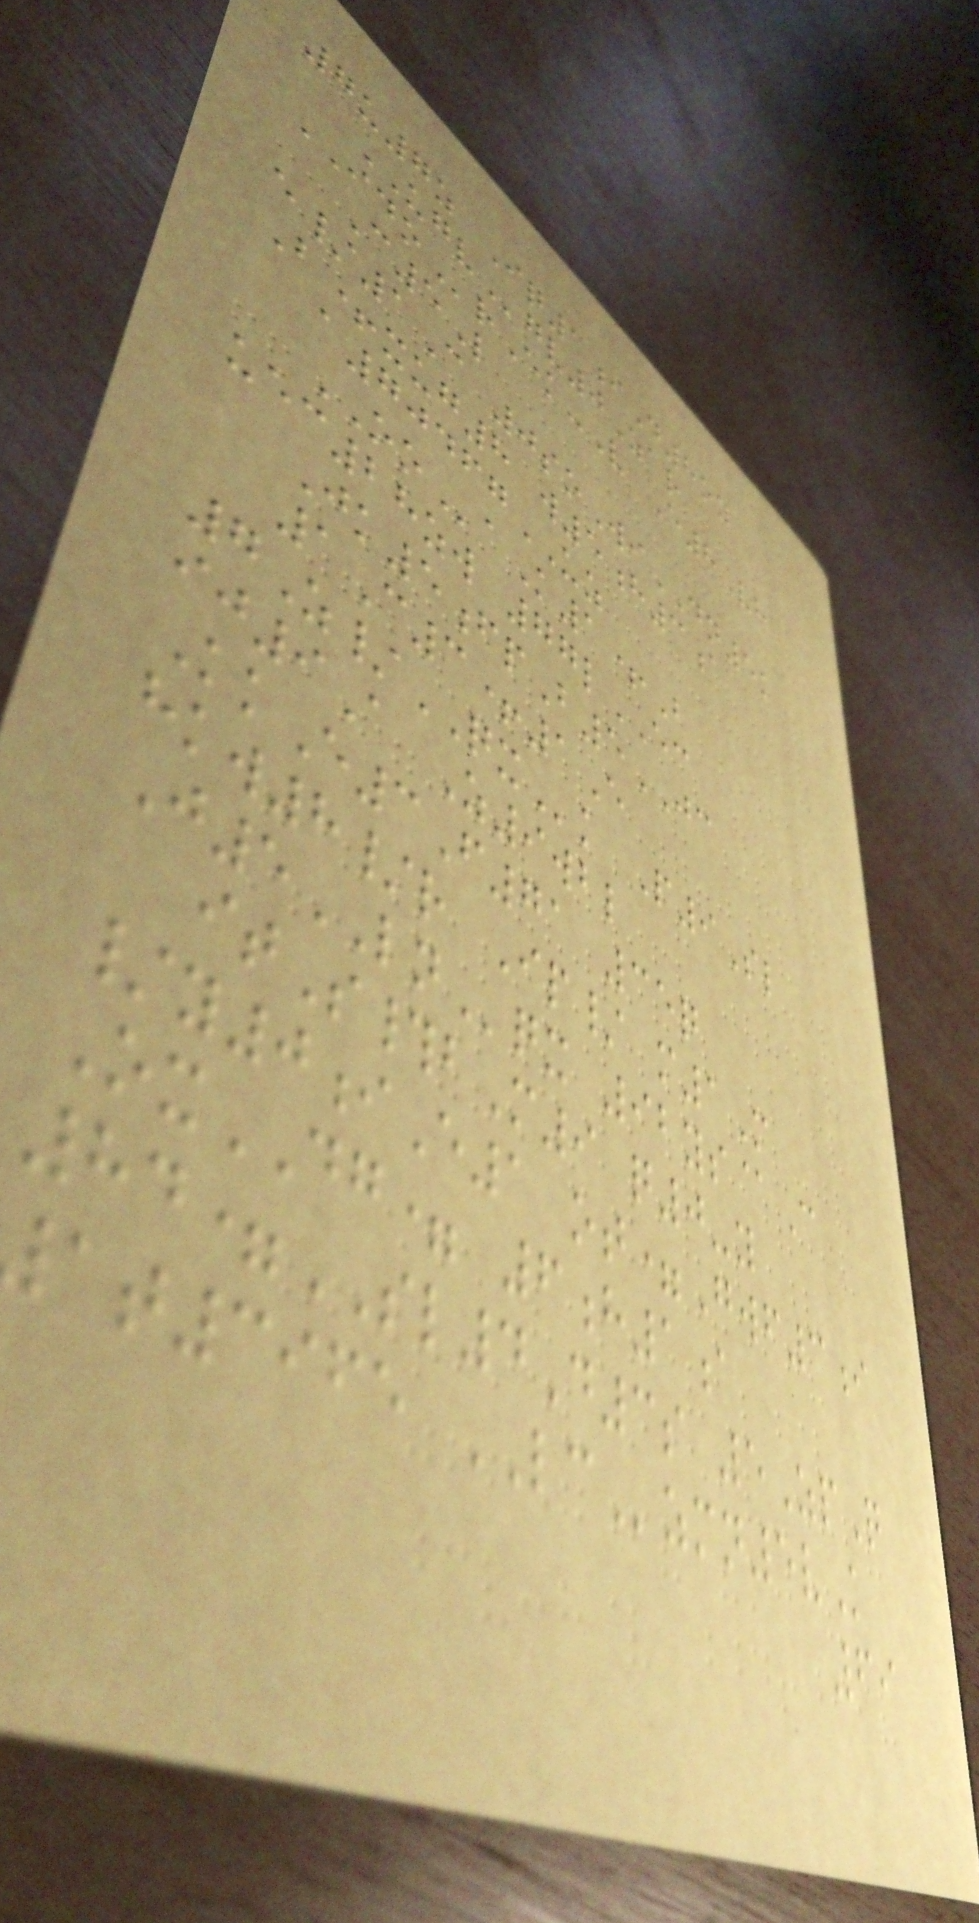7u7z Iq1iD8oy
UGVgv0Zar
IDOrEk-V E8Vh
C5L
e/1C 0soWiDN5k
B+xug8 w5h3a
a70467UZ
OOaK1+B
uec28zw 77lEC
Jk5fpB5JC
1C3+1E
7Z/QXk P9Sl
ij9A Z9wbl
KkE3F71 35q
hkw8/r Ip/ m1M
J5LNqx 92ys@C
itS#bM9 q0-y
/y0iE1 ot=Gwf3i
OxDG= 6h1a
84=SL4D3s 5ZpQ
1t3965 LCzmn5vK
69
